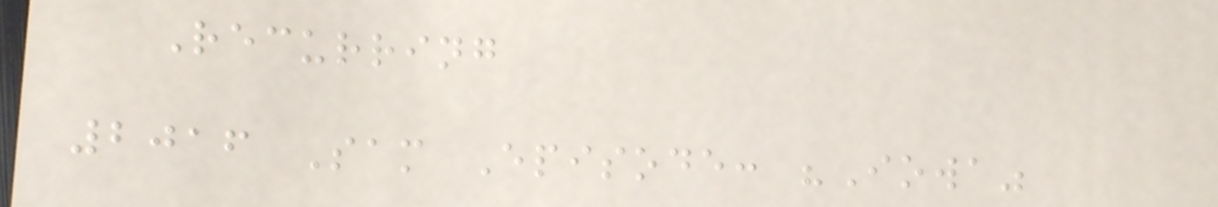Recurring
2016 Sam Episode: "Iowa"
